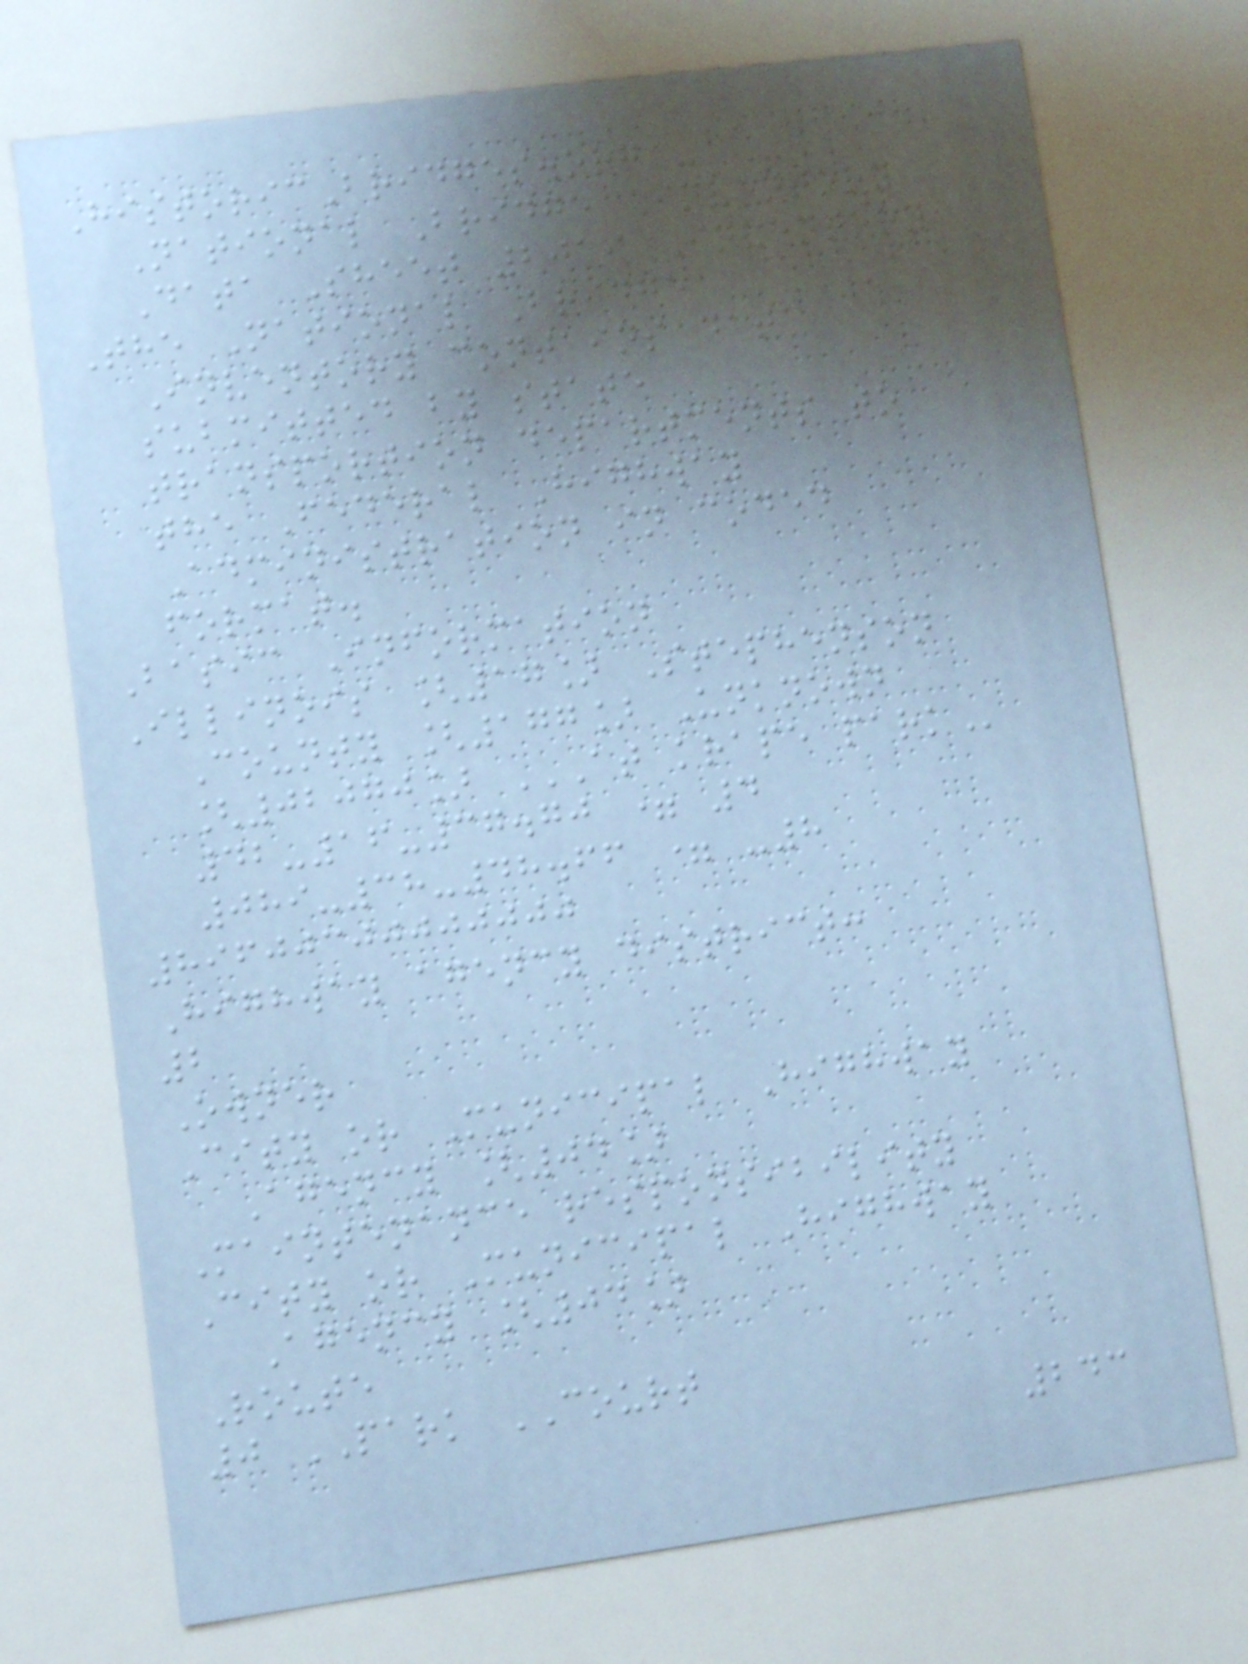HistoricBridges.org -
National Bridge Inventory
Data Sheet 2019 Inventory
The National Bridge
Inventory contains data
submitted by state
transportion departments to
the Federal Highway
Administration in coded
format.
Basic Information
Illinois [17] Stephenson
County [177] Unknown
[02070] AT KRAPE PARK
42-16-37.70 = 4
089-38-48.66 = -8
89600300000000
Highway agency district:
2
Owner
City or Municipal Highway
Agency [04]
Maintenance responsibility
City or Municipal Highway
Agency [04]
Route
0 PARK COURT
243
